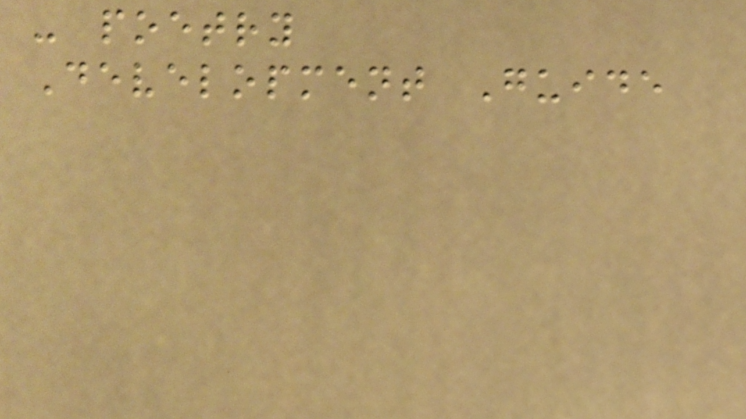- poetry
Development Guide
